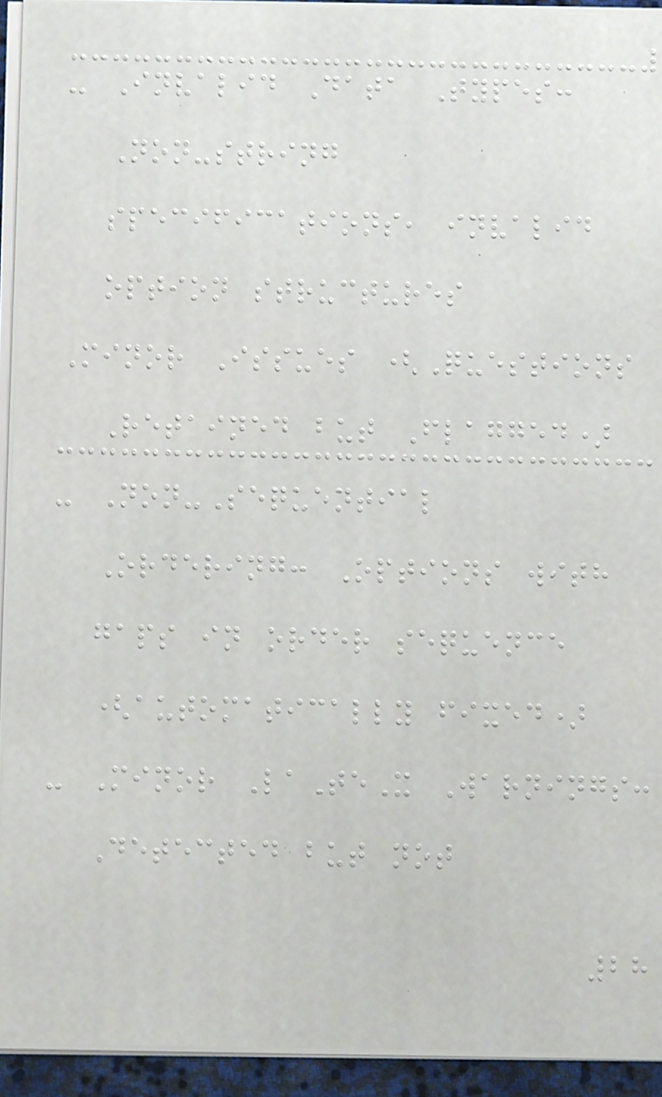- Invalid Data Types:
Non-string
specifications, invalid
option structures
Minor Issues (Questions
Retained but Flagged)
- Non-Sequential
Ordering: Options with
gaps in order sequence
(automatically fixed)
- Minor LaTeX Warnings:
Detected but not
28
